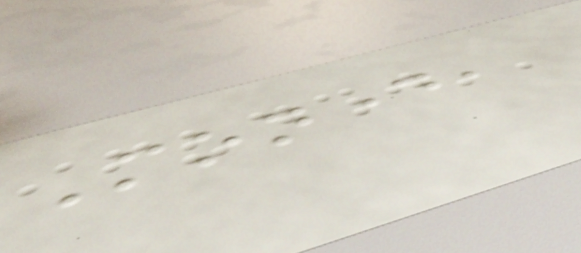Monday,
